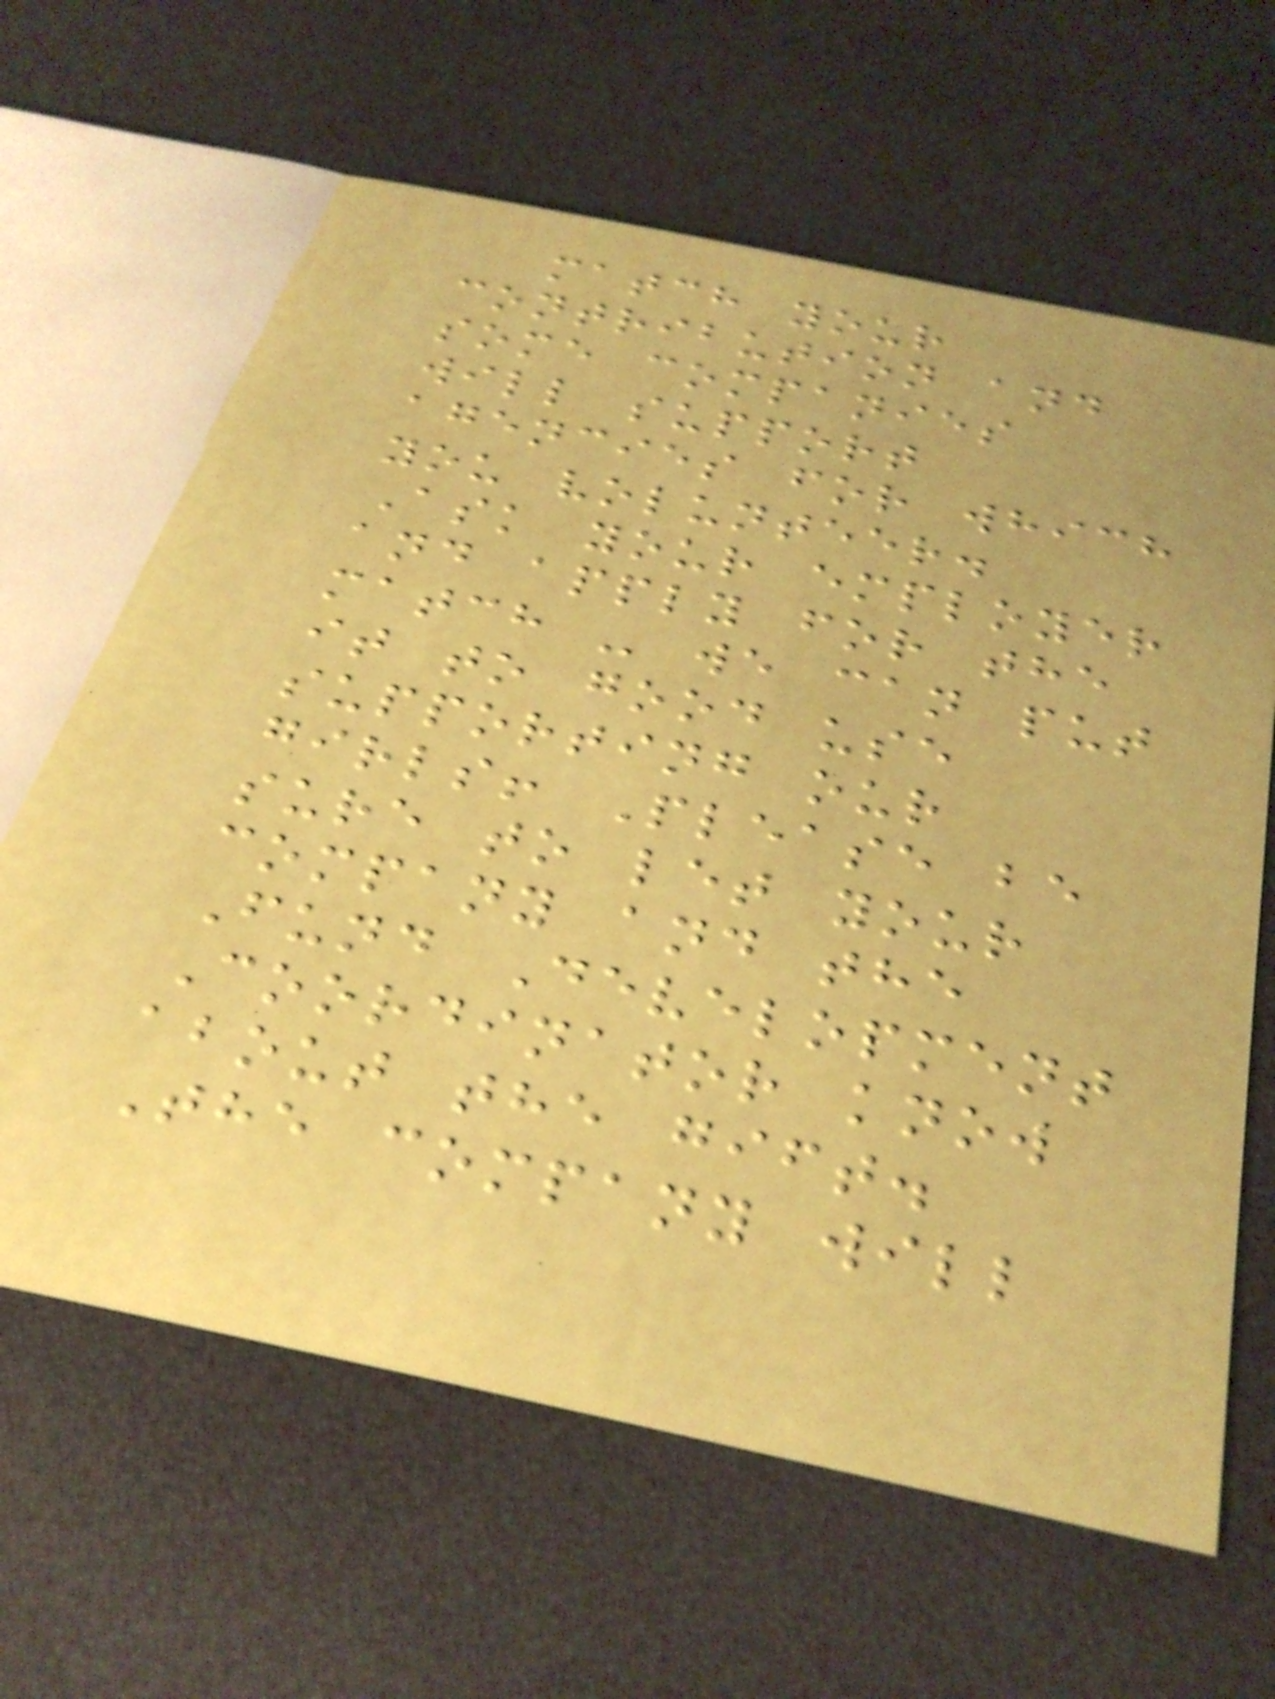match your
contribution and
some companies
will support
agencies for which
you volunteer.
Ask your employer
and apply for the
match - we can put
it to good use
supporting our
girls! Please be
sure to let your
company and the
Fund Development
Coordinator know
about the gift.
The company will
